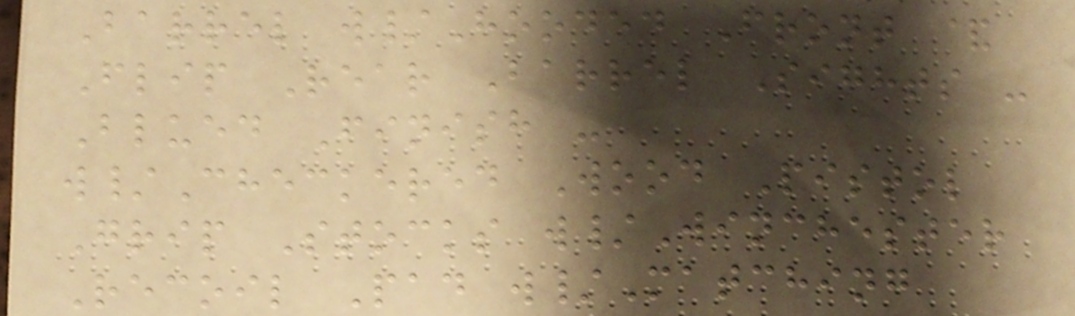Barrel w/Hooded Front &
Flip Rear Barrel Sights -
Blued Finish -
w/Checkered Wood Pistol
Grip Stocks w/Winchester
Recoil Pad w/Matching
